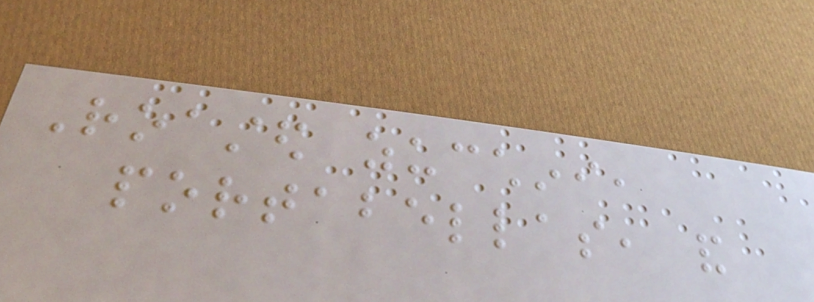Roasted zucchini,
portabellas, and
